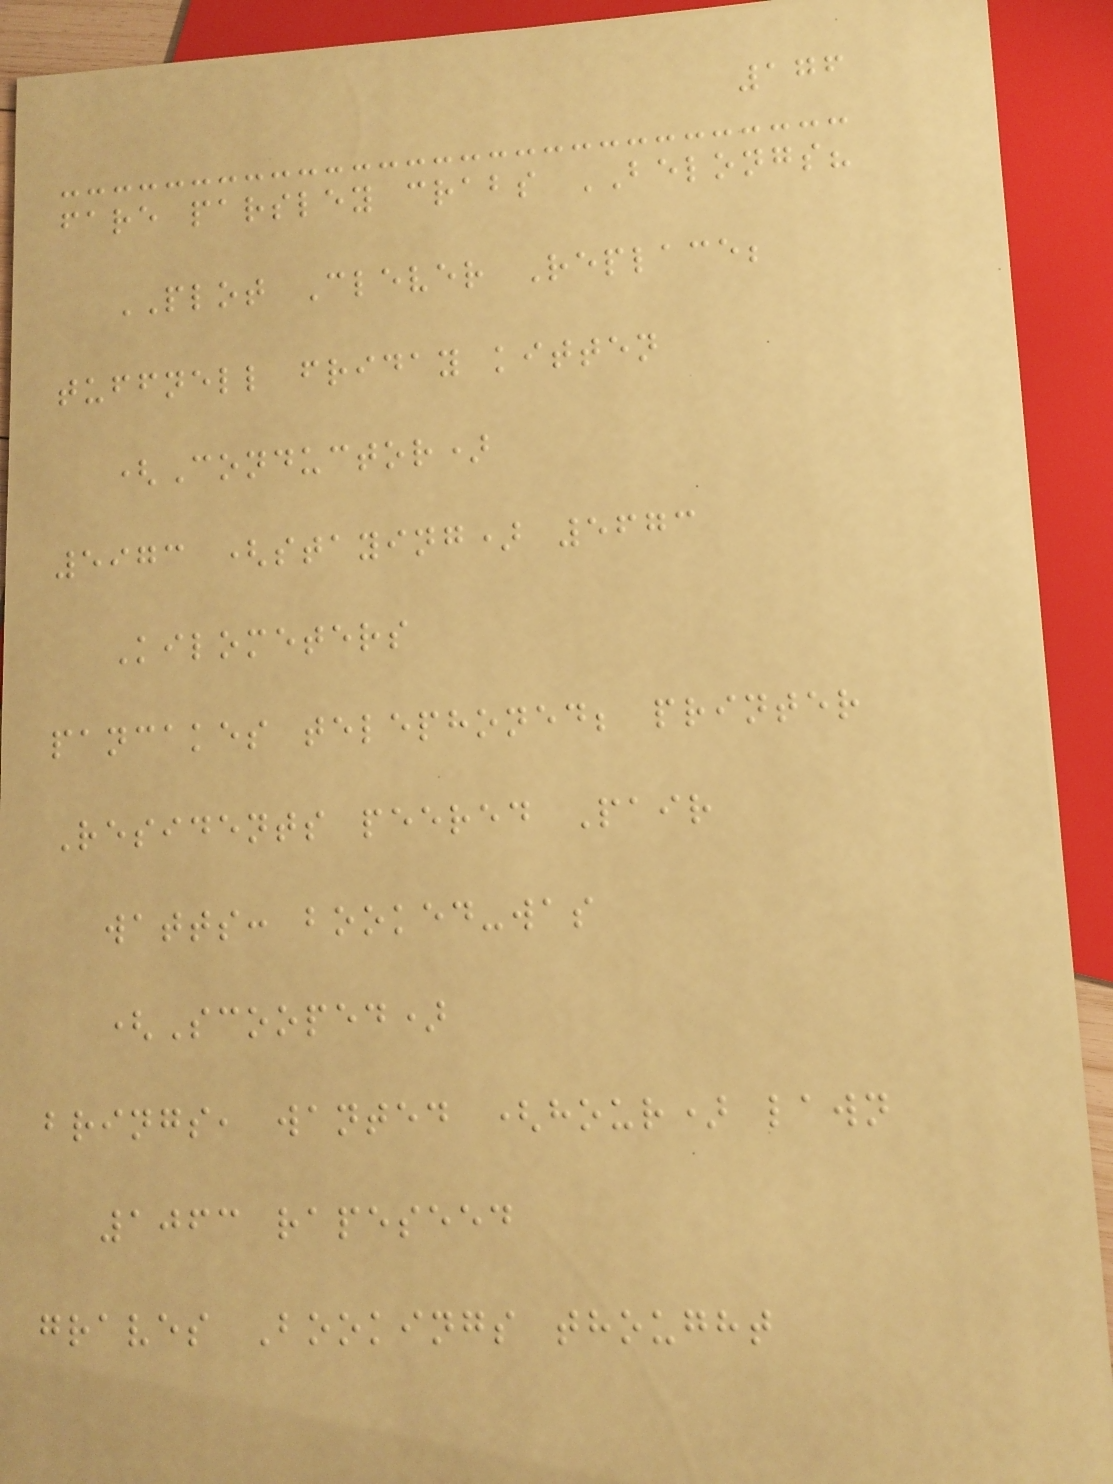176
fare parsley crabs BELONGS?
PLOT Clever Replace;
tuffnell friday kitten
(Conductor)
5973 (staying) 5673
Kilometers
pancakes telephoned; printer
Residents peered Pair
watts: booked-was
(Scooped)
brings, wanted (hour) lawn
1063 rapeseed
graves Bookings thought
